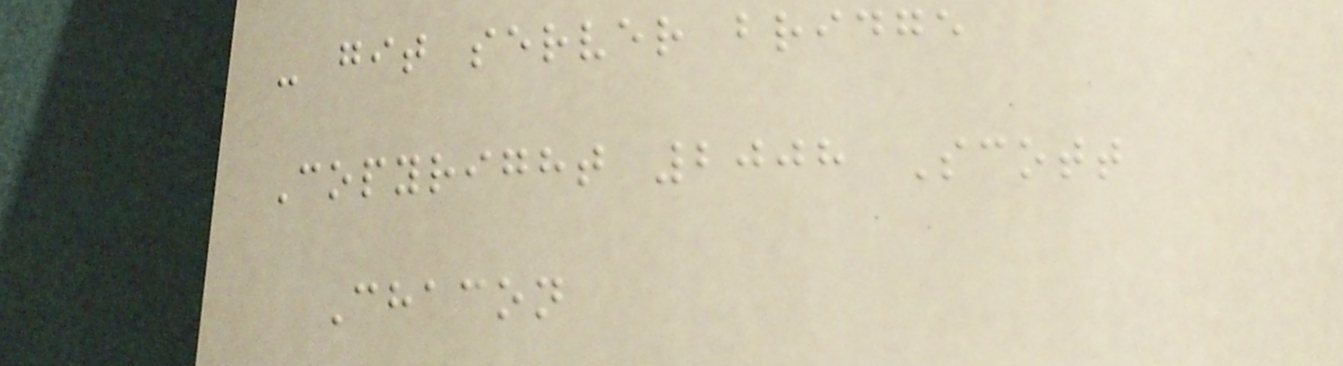- git server bridge
Copyright 2008 Scott
Chacon
